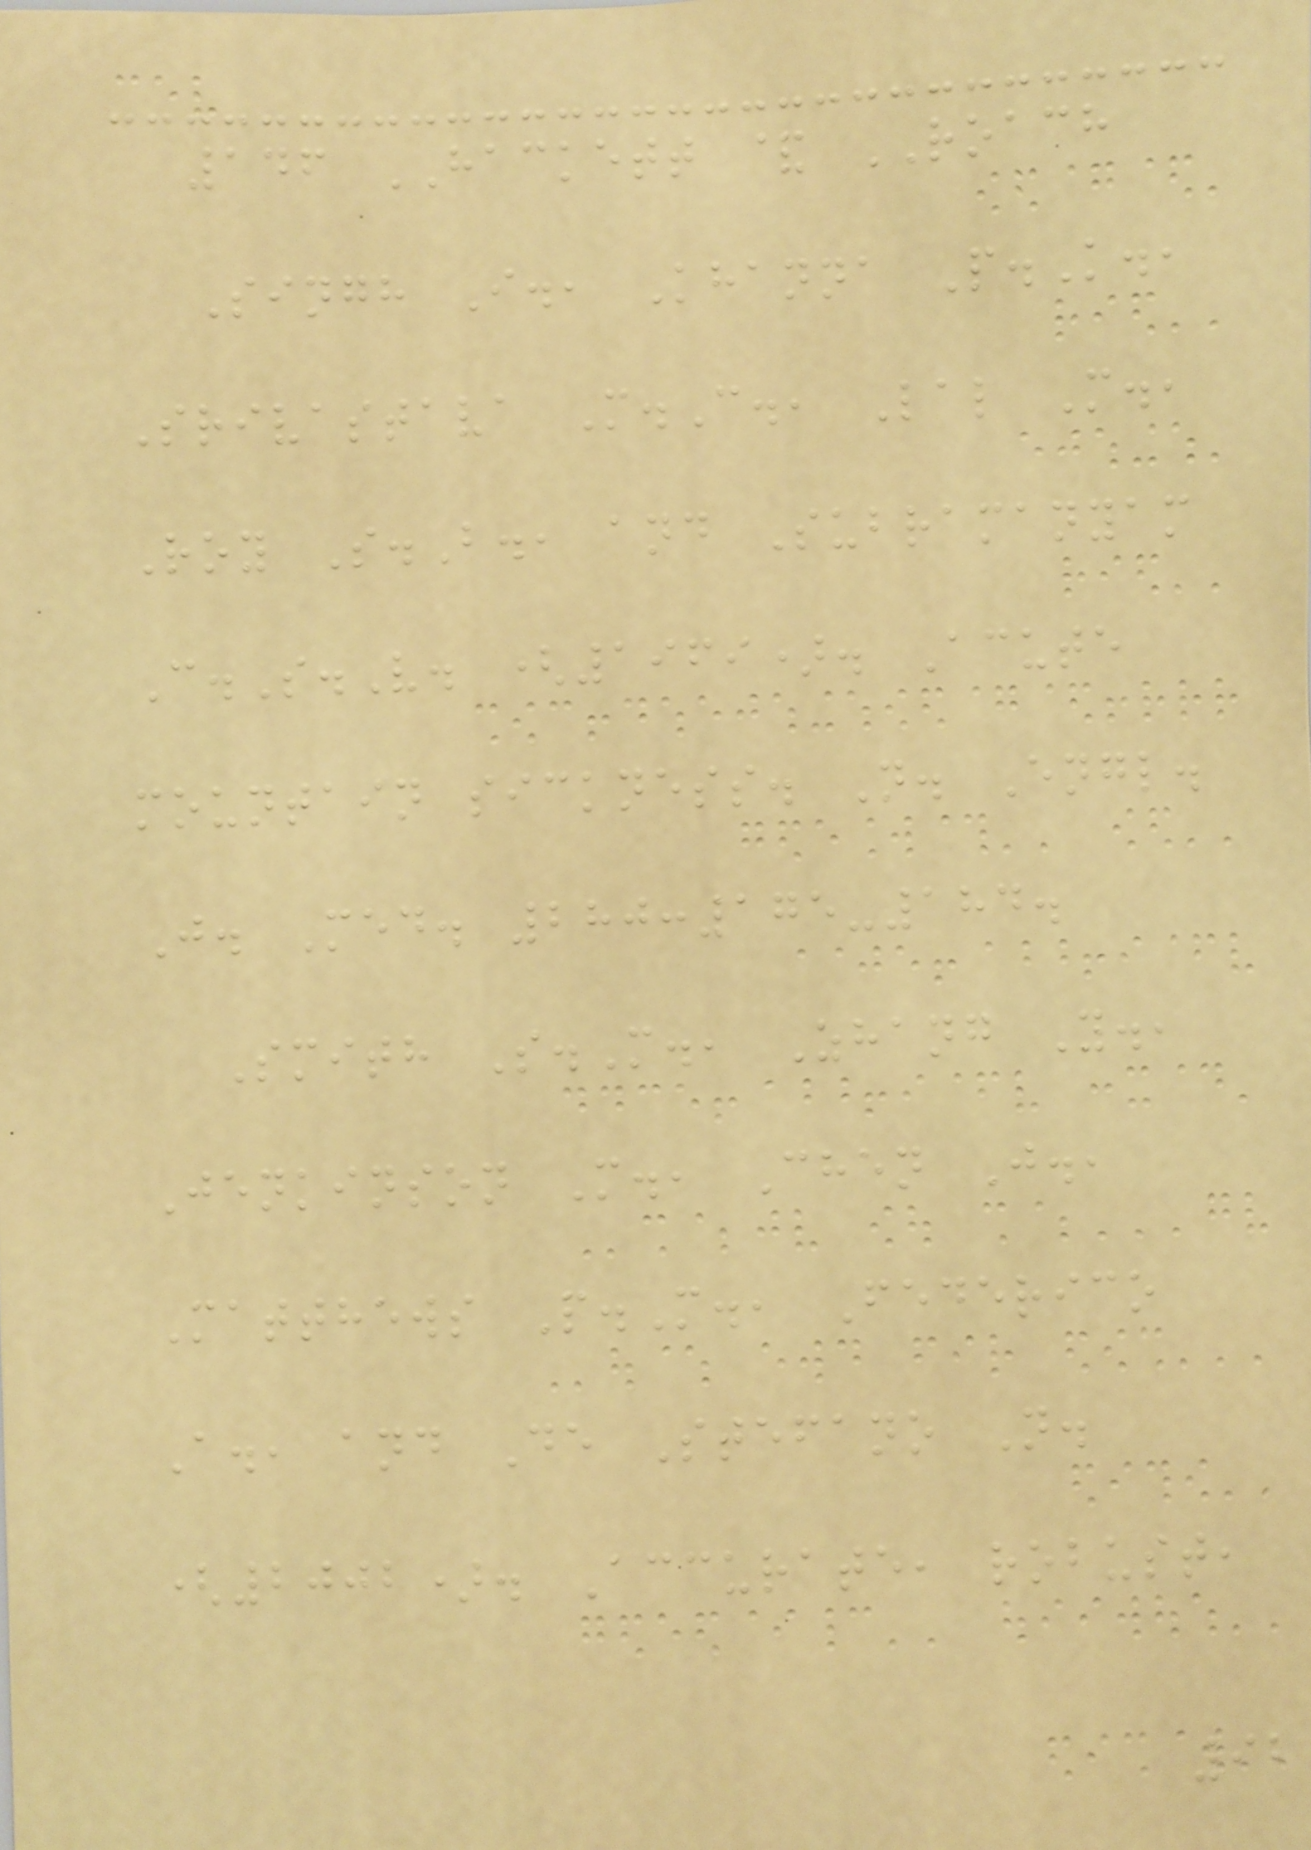146 HACKETT & ROACH
Singh I., Khanna P.K.,
Srivastava M.C., Lal M.,
Roy S.B., and Subramanyam
C.S.V. (1969). Acute
mountain sickness. N. Engl.
J. Med. 280:175-184.
Smith S.M., Zhang Y.,
Jenkinson M., Chen J.,
Matthews P.M., Federico
A., and De Stefano N.
(2002). Accurate, robust,
92
